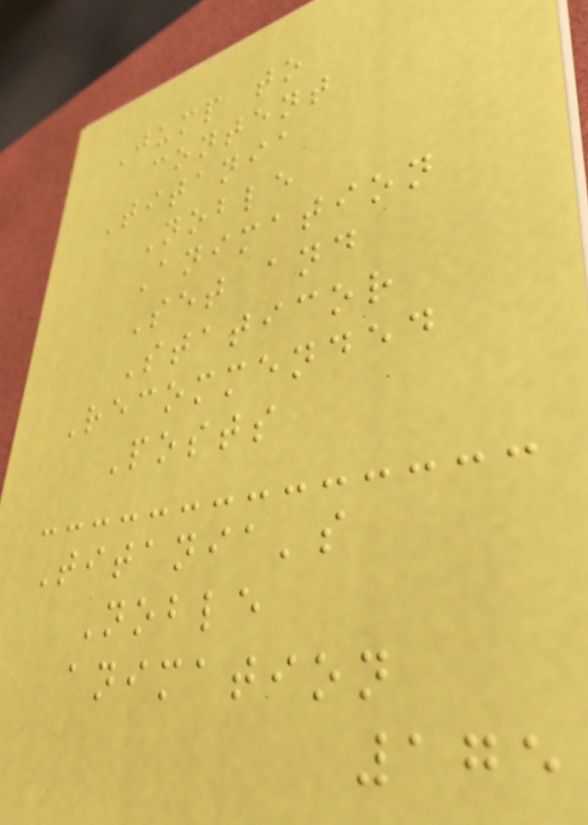Jump to
content
Titania
Noble
Animation
Set and
Staticor
Recommended
Posts
Titania's
Noble
animation
175
